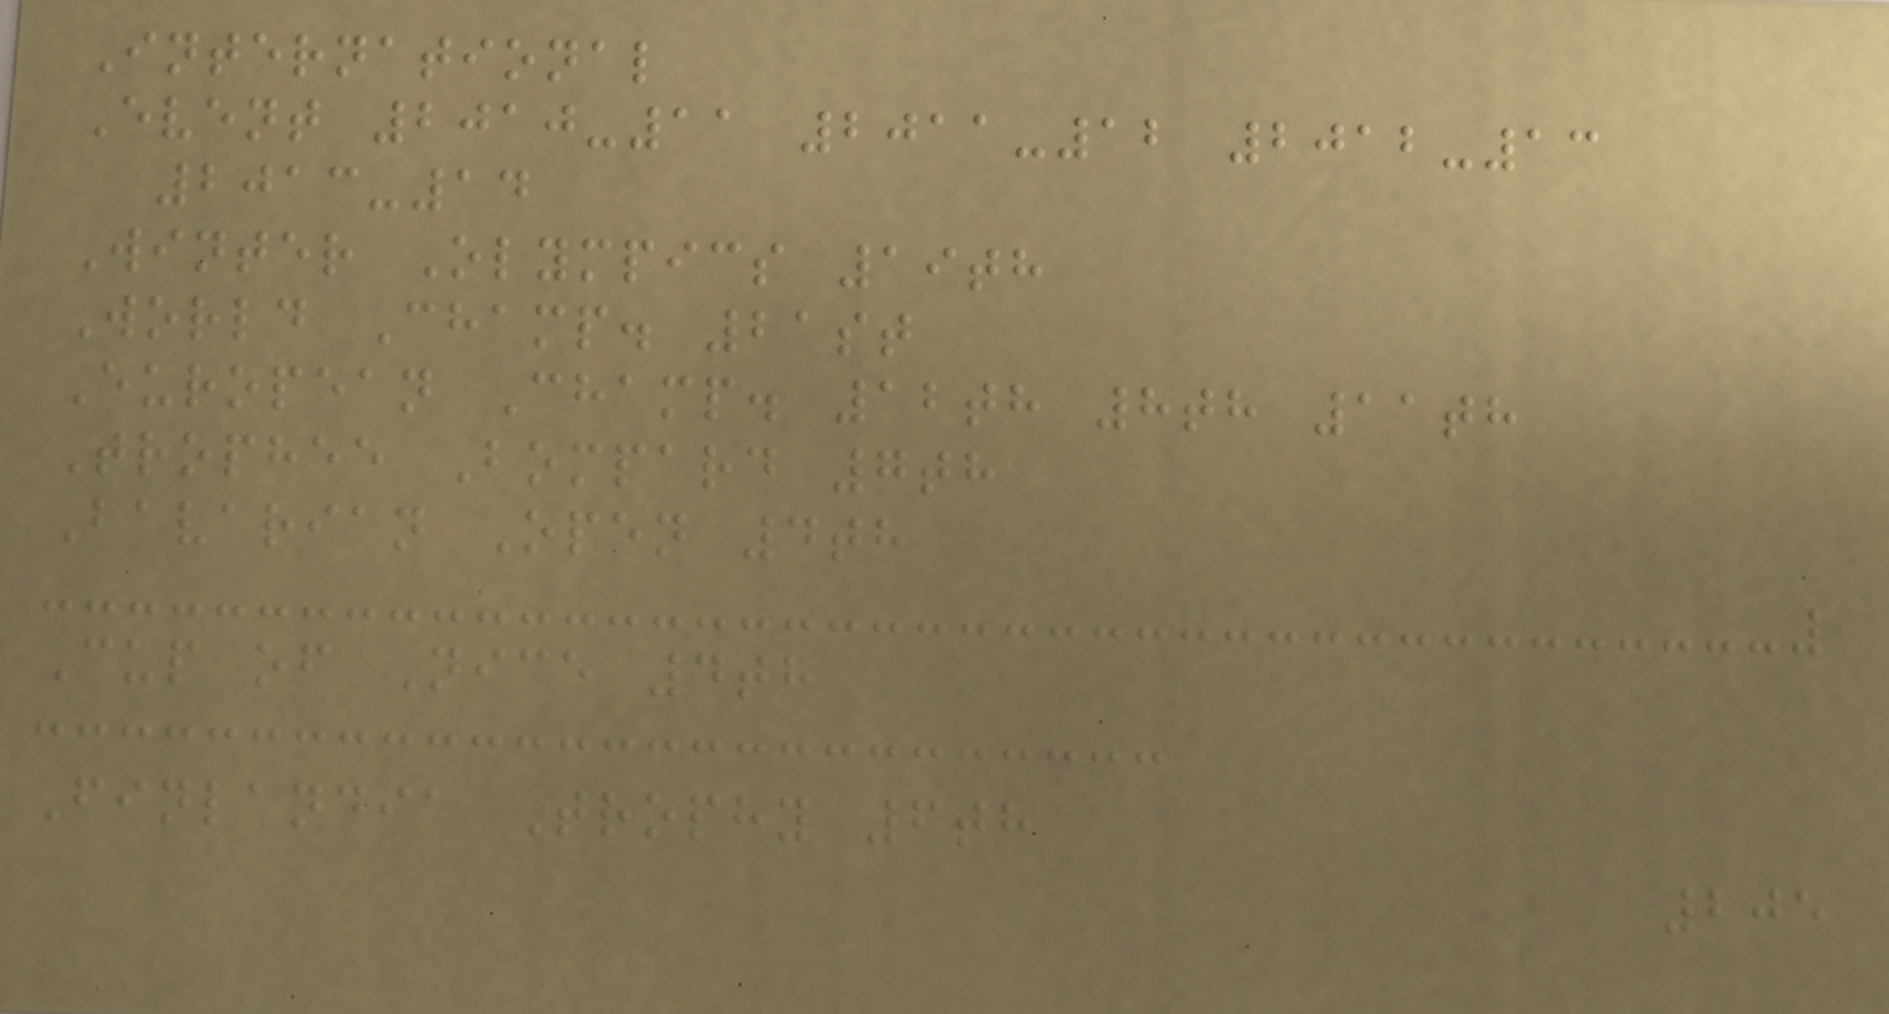International
Event 2010-11 2011-12 2012-13
2013-14
Winter Olympics 19th
World Champ. 21st
European Champ. 12th 8th 11th
Trophee Bompard 7th
Bavarian Open 4th
Cup of Nice 4th
Finlandia Trophy 6th
205
